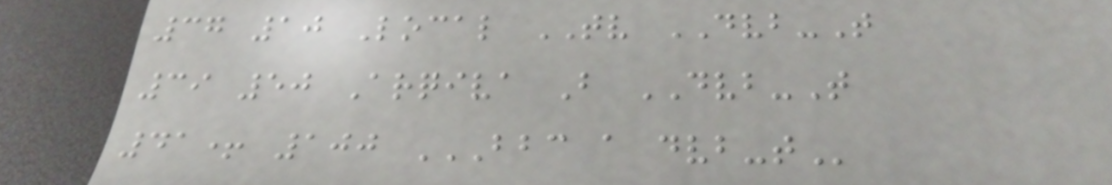37 10 Local TV DVB-T
39 50 Arqiva B DVB-T
41+ 100 BBC A DVB-T
